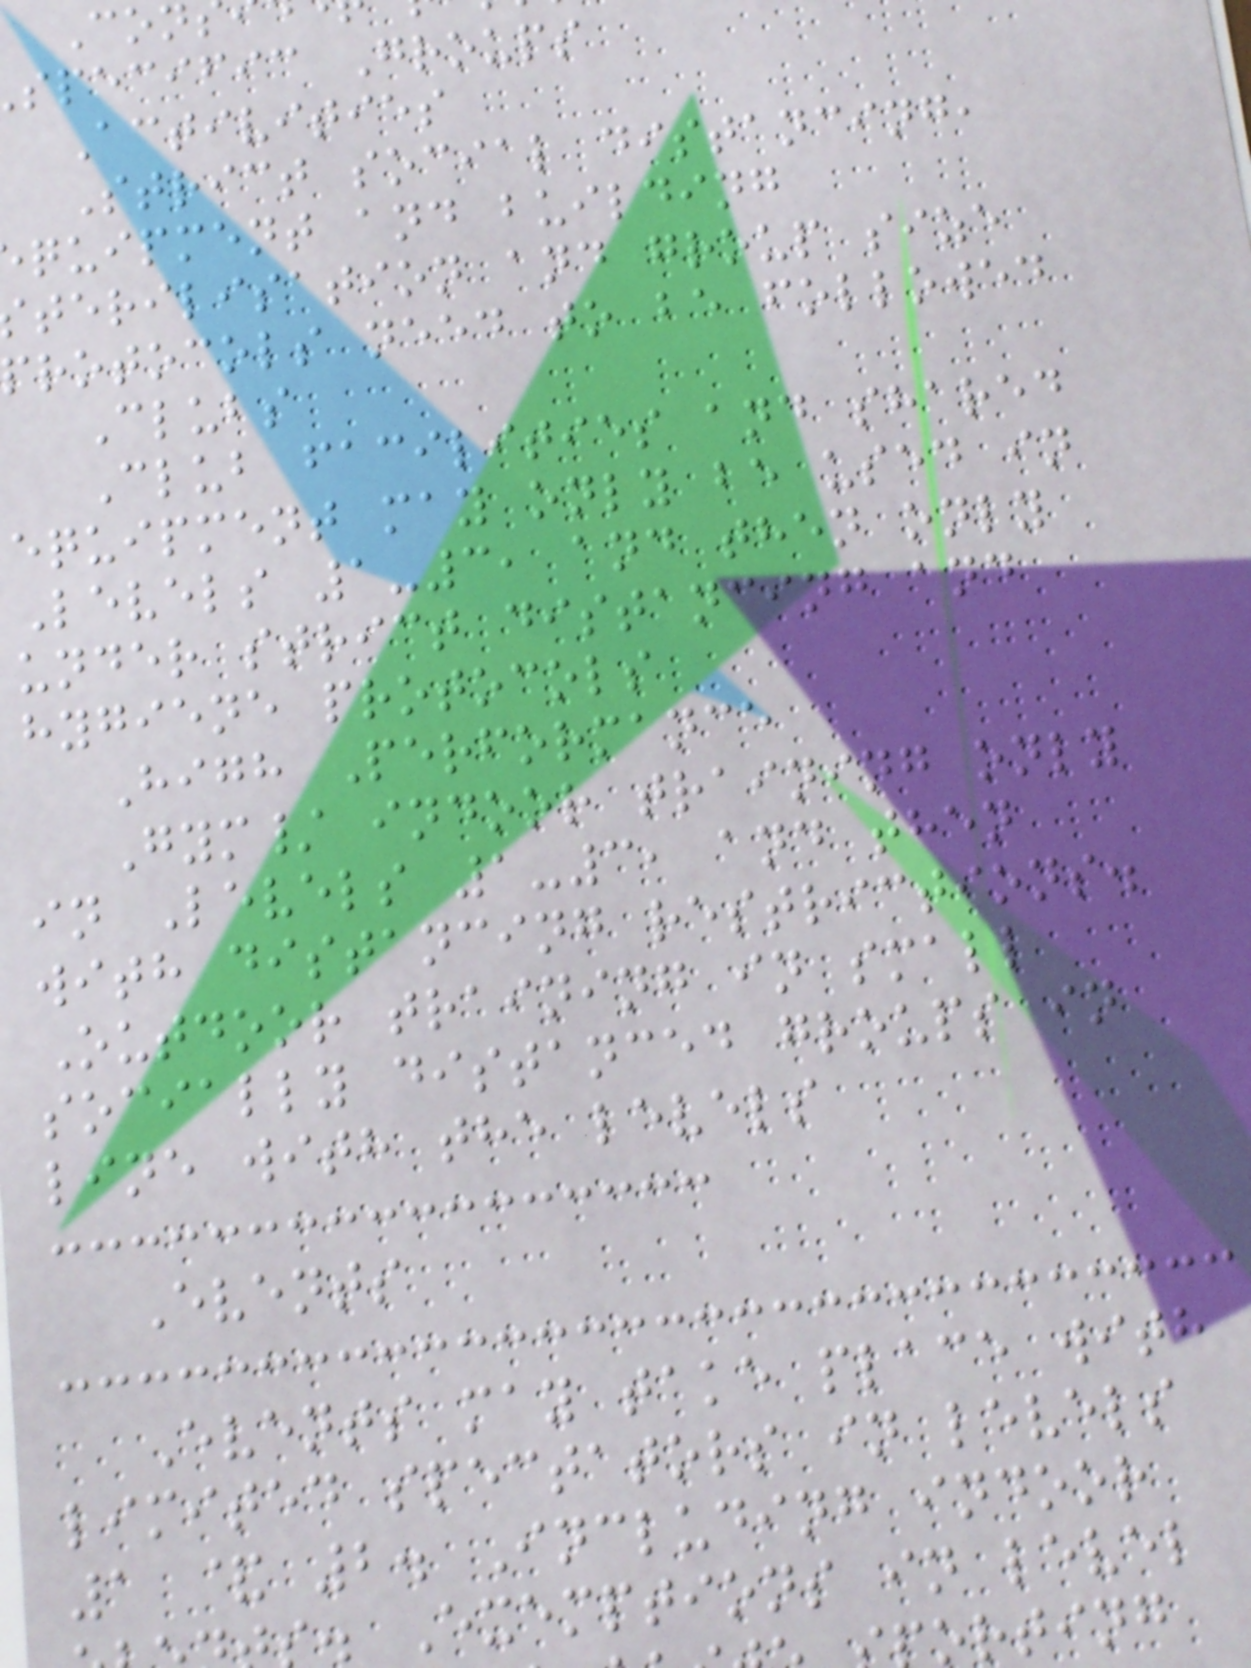specific Groups
Activities
Strict social distancing,
quipment and building
terilisation and group size
protocols need to be followed
Clubs
Club facilities and shared
equipment may only be used in
Levels 1-3, and then only
under strict distancing and
hygiene protocols
High Performance
Gym/ indoor training only
in Levels 1-3, and then
with distancing restrictions.
Outdoor training in small
socially distanced groups in
line with the levels
Events
Events may take place with
limited spectators in levels
1 & 2. Including indoor
. Exemptions in level
